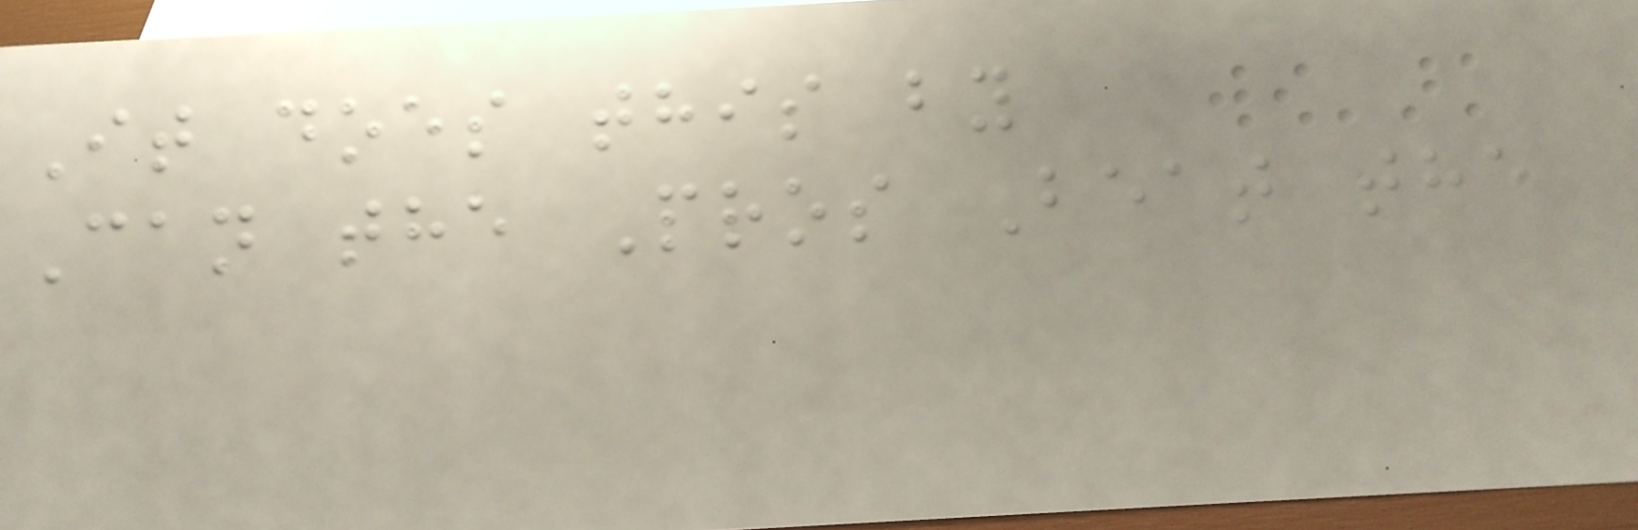It does this by
Can the Pros Beat the
